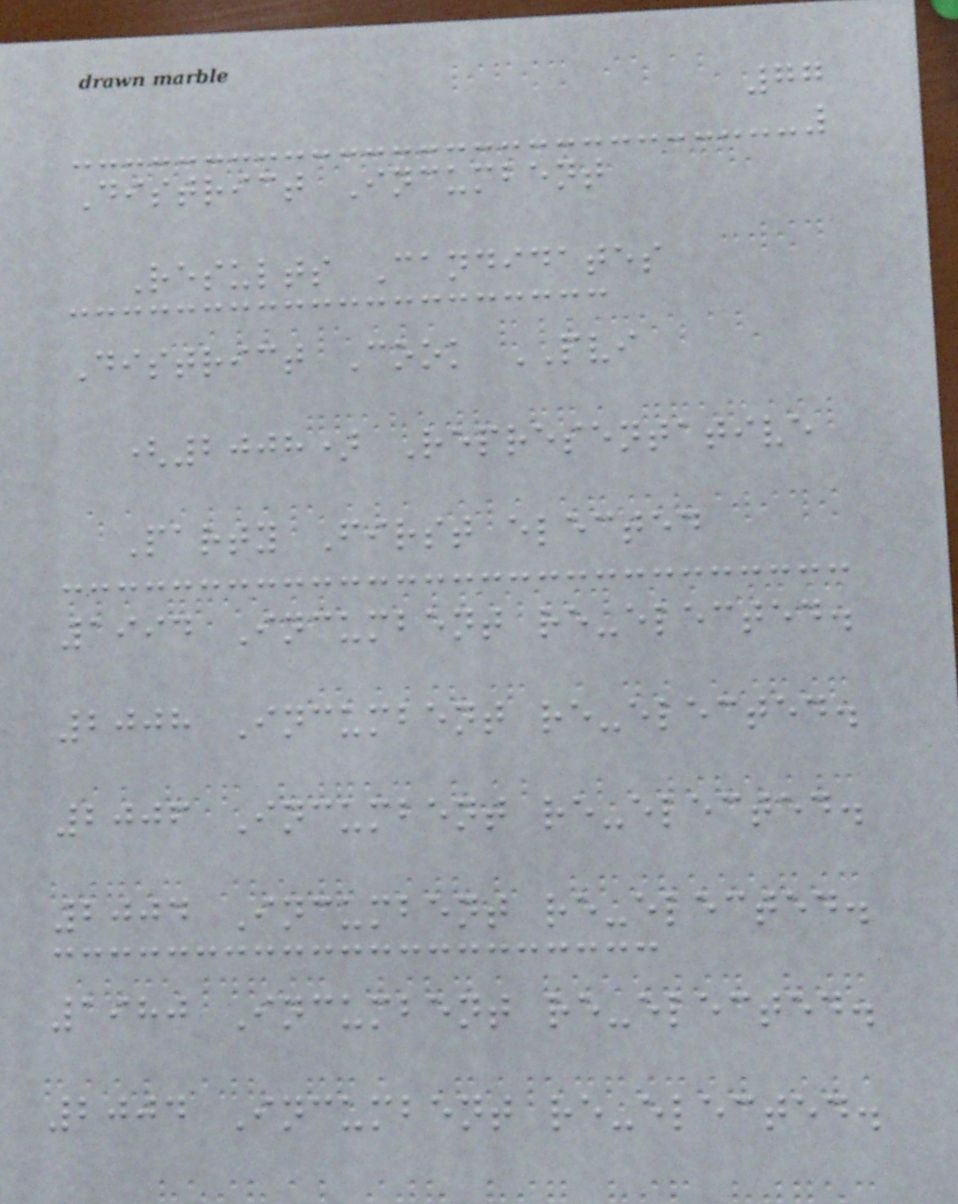77
District Incumbent
Results Candidates
District Cook PVI
(2008) Representative
Party First elected
1994 Incumbent re-elected.
2008 Incumbent re-elected.
2006 Incumbent re-elected.
2004 Incumbent re-elected.
1980 Incumbent re-elected.
2004 Incumbent re-elected.
